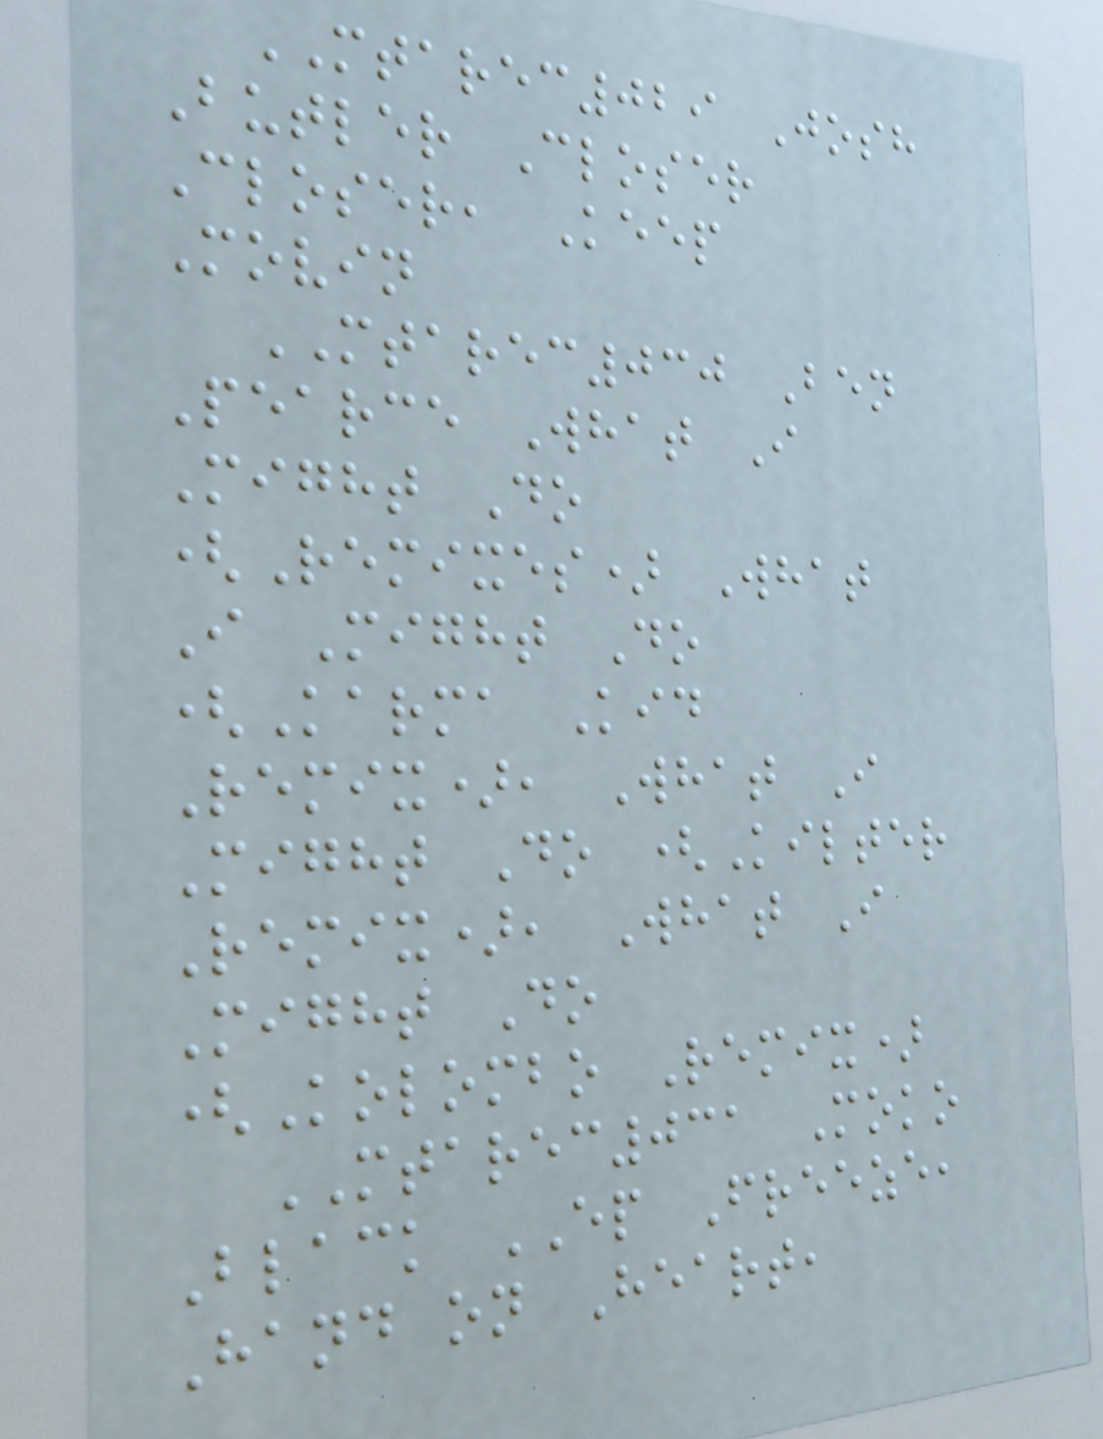MTAREC029 Josh
Butler Closer
Closer, Keep
Movin
MTAREC030 Ben
Pearce What I
Might Do
(Remixes) What
I Might Do
(Karma Kid
Remix), What I
Might Do (Kilter
Remix), What I
Might Do
(Kolombo Remix)
MTAREC031 Moko
Black EP Freeze,
Hand on Heart,
